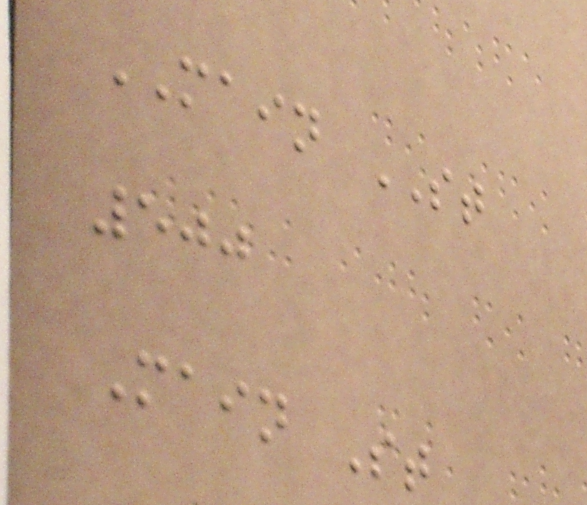MAIN ST
500
Main St
